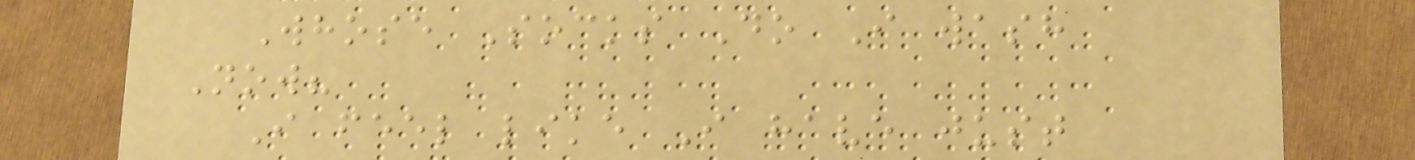Whose Socks Do I wash
Now?
I feel like I have just
